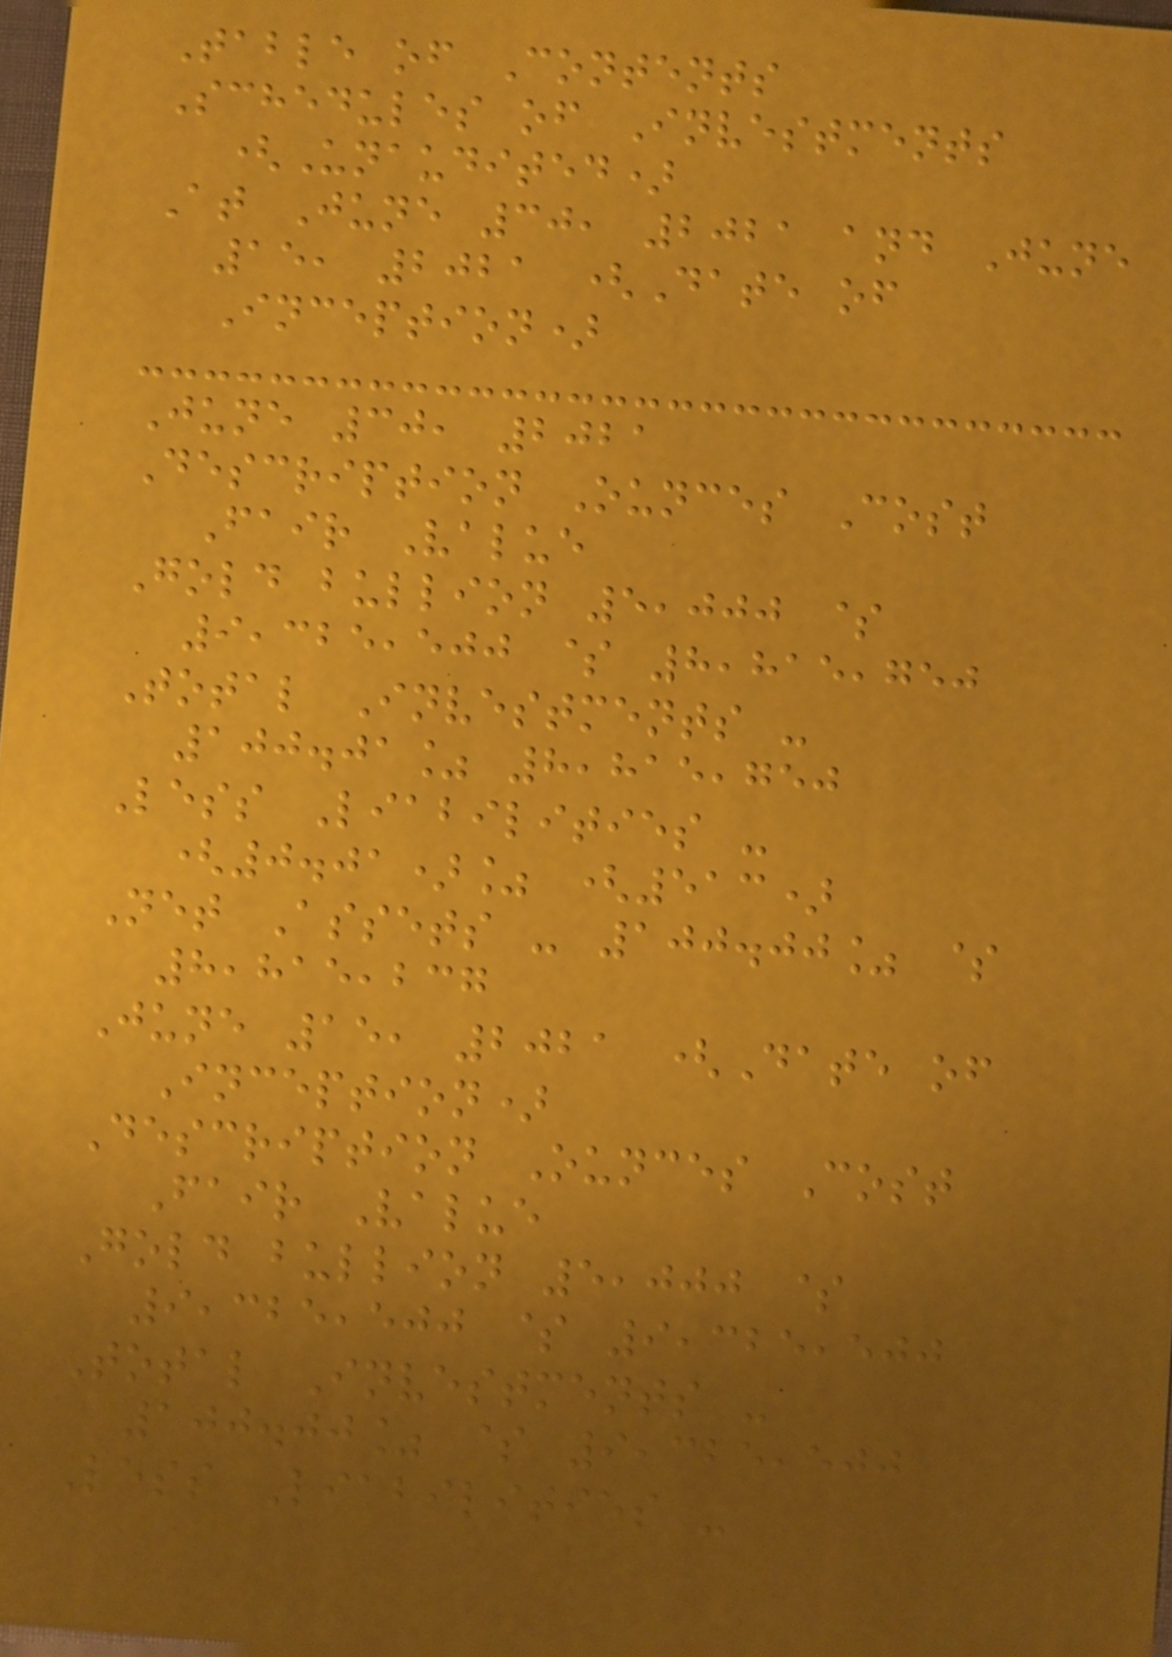Table of Contents
Schedules of Investments
(Unaudited)
At June 30, 2021 and June
15, 2021 (Date of
Inception)
June 30, 2021
Description Ounces Cost
Fair Value
Gold bullion 5,000 $
9,325,500 $ 8,815,750
Total Investments -
100.01% 8,815,750
Less Liabilities -
(0.01)% (513)
Net Assets - 100.00% $
8,815,237
June 15, 2021 (Date of
Inception)
Description Ounces Cost
Fair Value
Gold bullion 5,000 $
9,325,500 $ 9,325,500
Total Investments -
100.00% $ 9,325,500
Less Liabilities -
